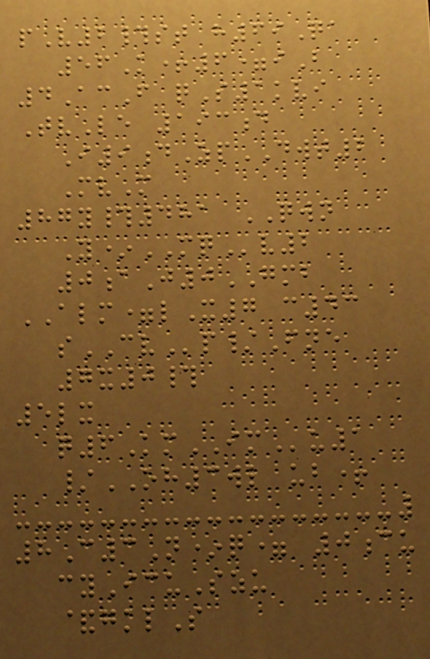pV2#st h69Qa
56K+6=iB
4AcF qS1kvi
TvLe 193d
I9dZpDWT2
MvM
87y#481 QWN
Y*MQv2
0aJ0GMB
ALM=lX7 c43
sCVp/Fne
7x0#
5lx
q6KmIMu1
/OH3wl ub+
8C3N*q= 0cu
cyIcuSzu
&gklS
